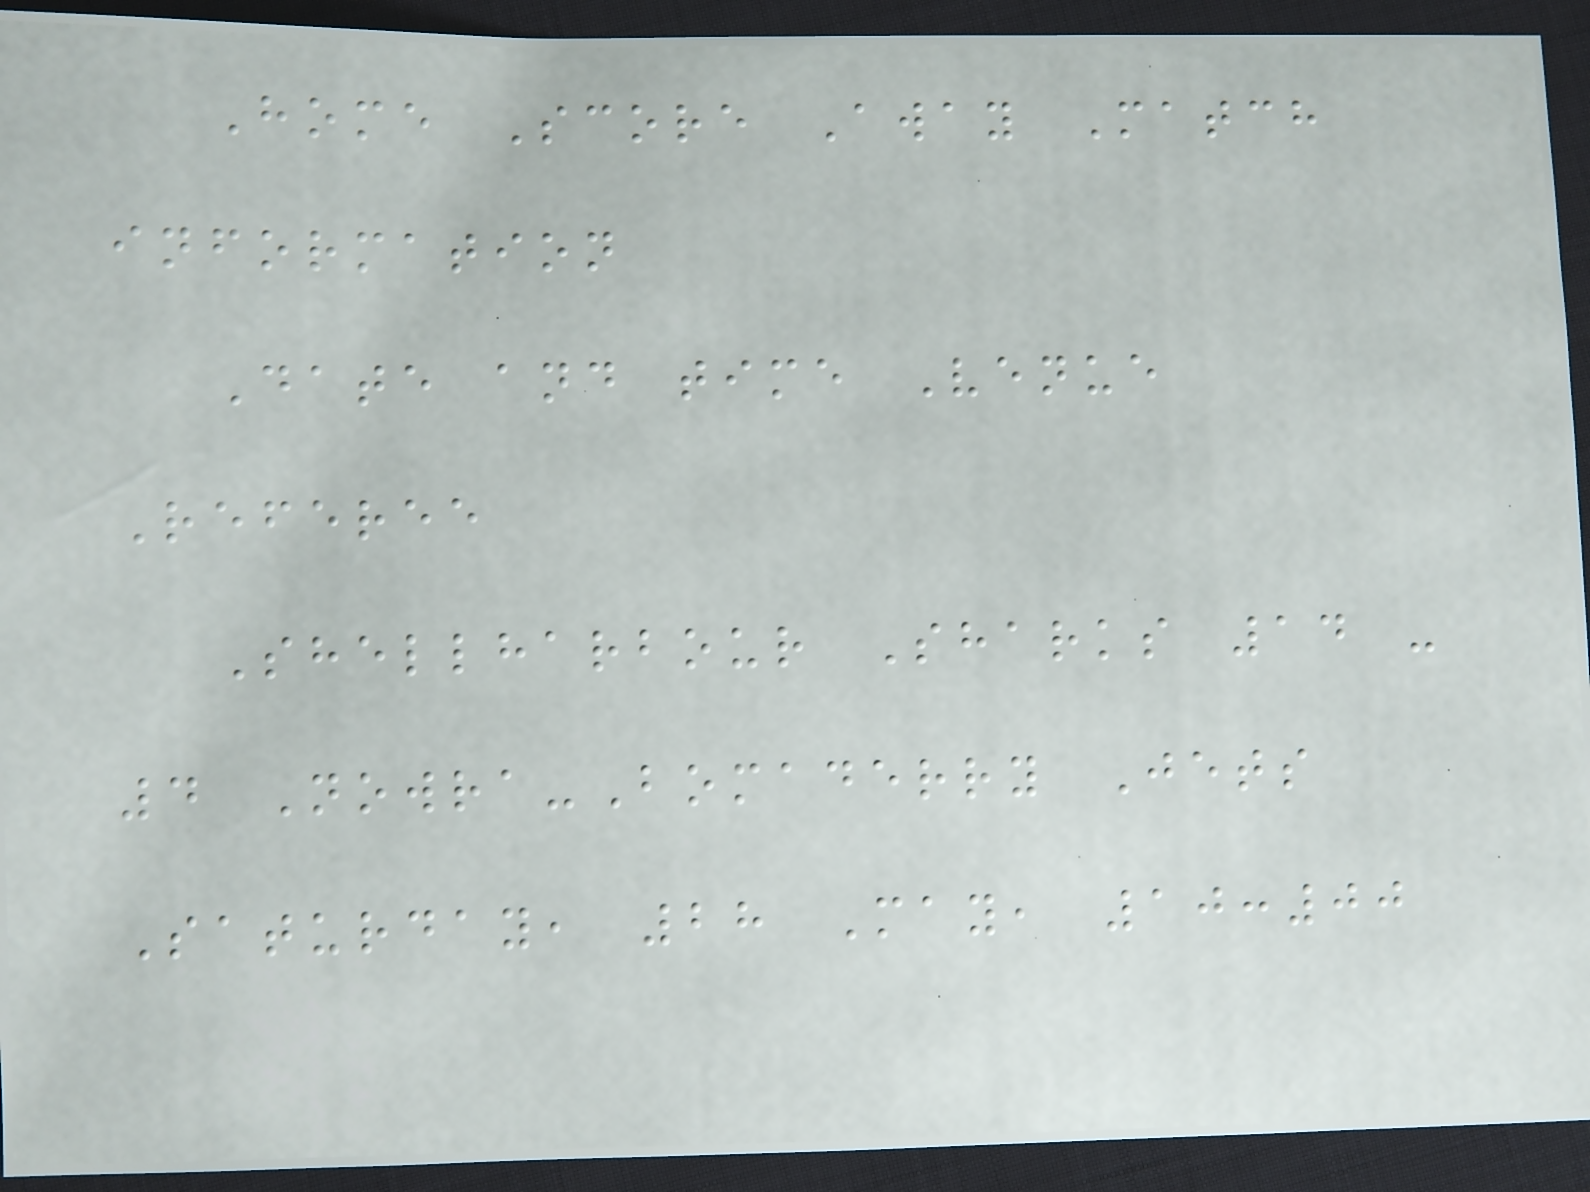Home Score Away Match
information
Date and time Venue
Referee
Shellharbour Sharks 14 -
4 Nowra-Bomaderry Jets
Saturday, 28 May, 10:00
